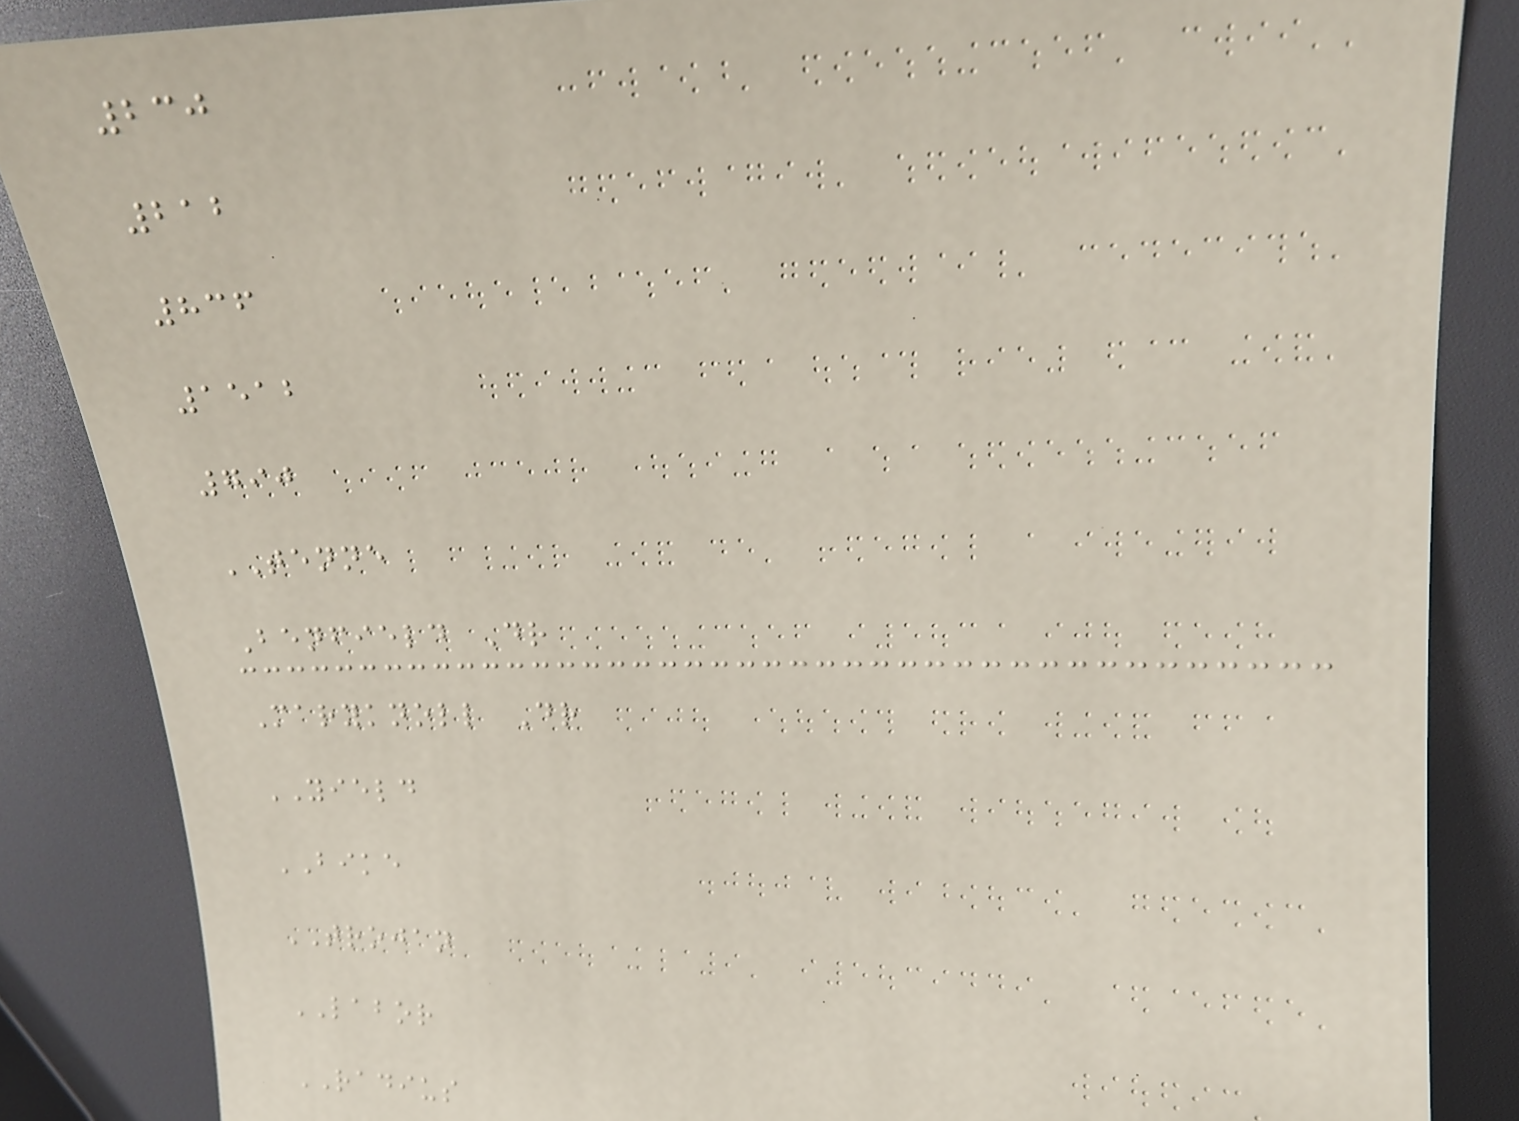230
212
836
1512
790
TENNE
Benfield Dr
Maryknoll Dr
YIELD
BIKE
TROJAN
LABOR
RADIUS
